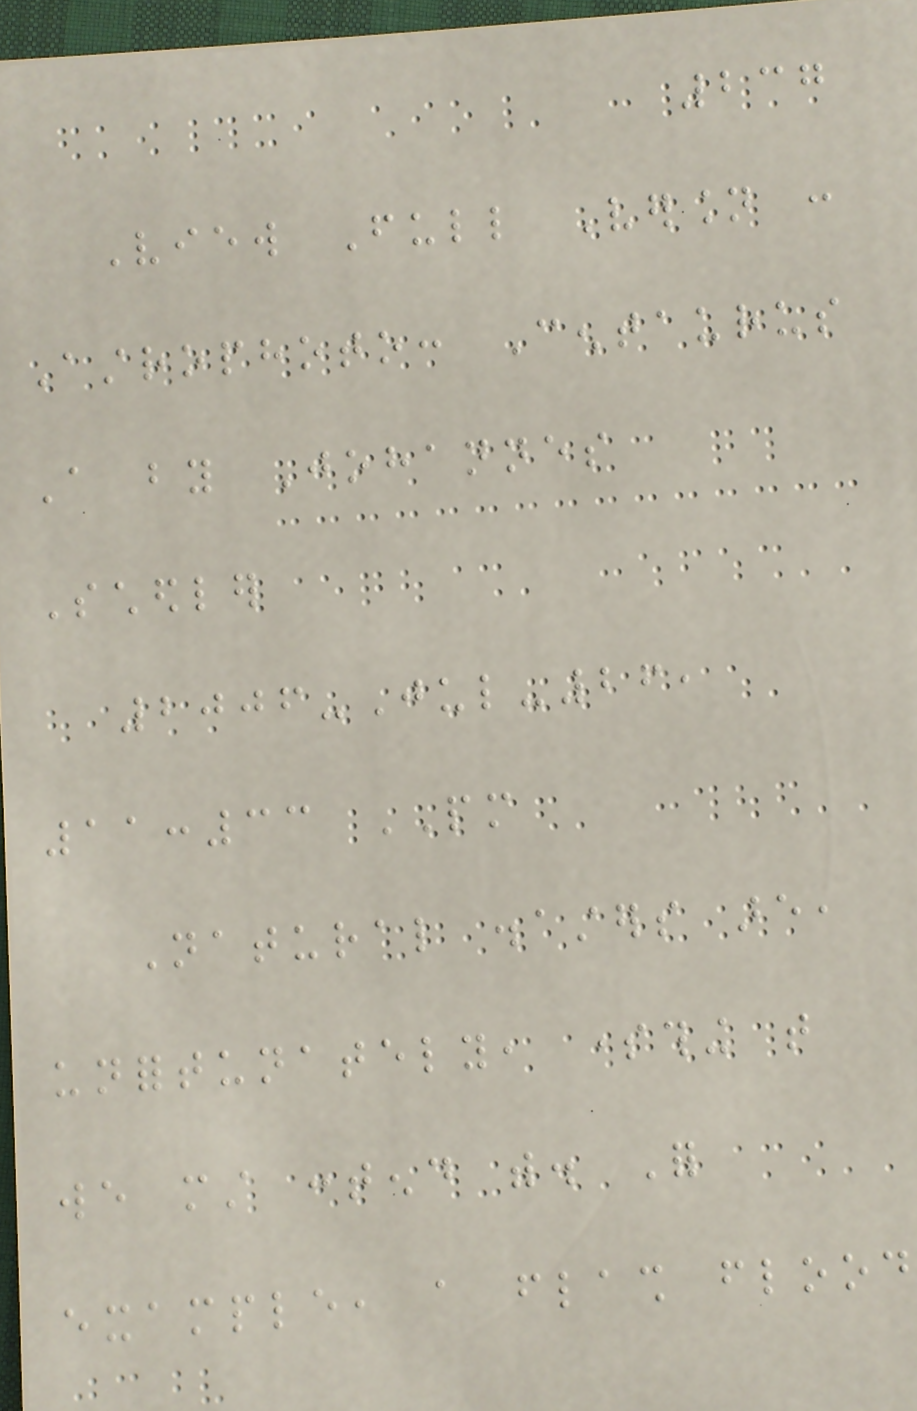237
View Full Version :
Astrophoto: Centaurus
A by Johannes
Schedler
2006-Jul-26,
11:33 PM
Natural disasters are,
unfortunately, something that
we must contend with. For
example, a flash flood
